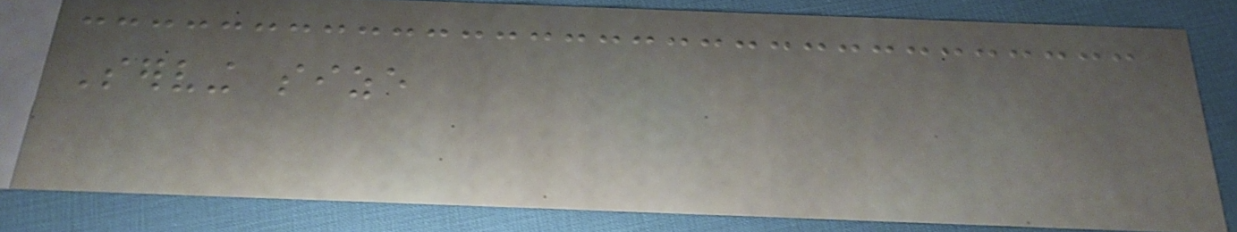Serving size
